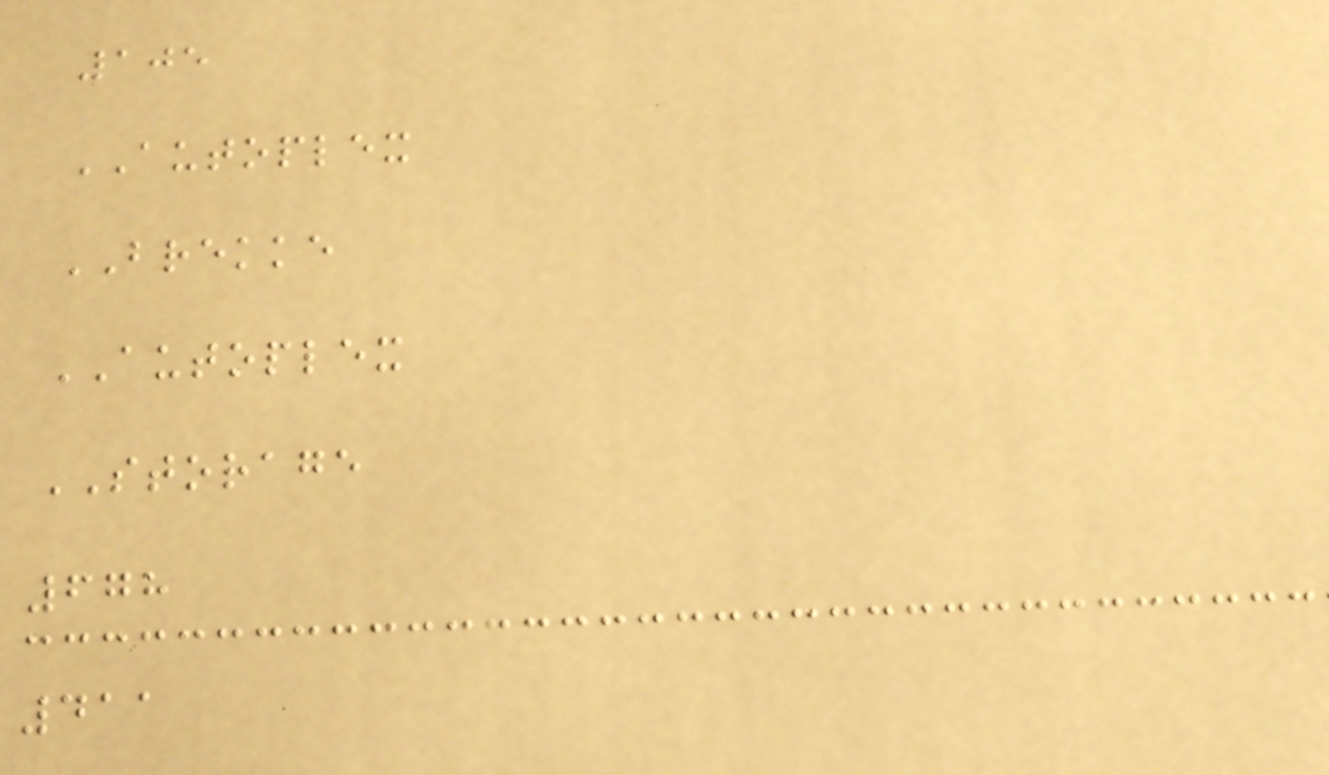105
AUTOPLEX
BREKKE
AUTOPLEX
STORAGE
678
411
